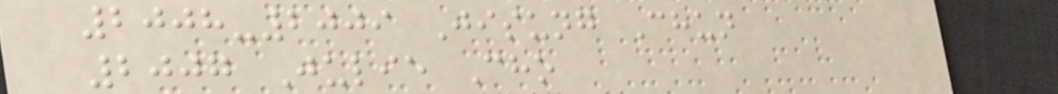2008-2009 Jisung Chun
2007 Julie Cho
